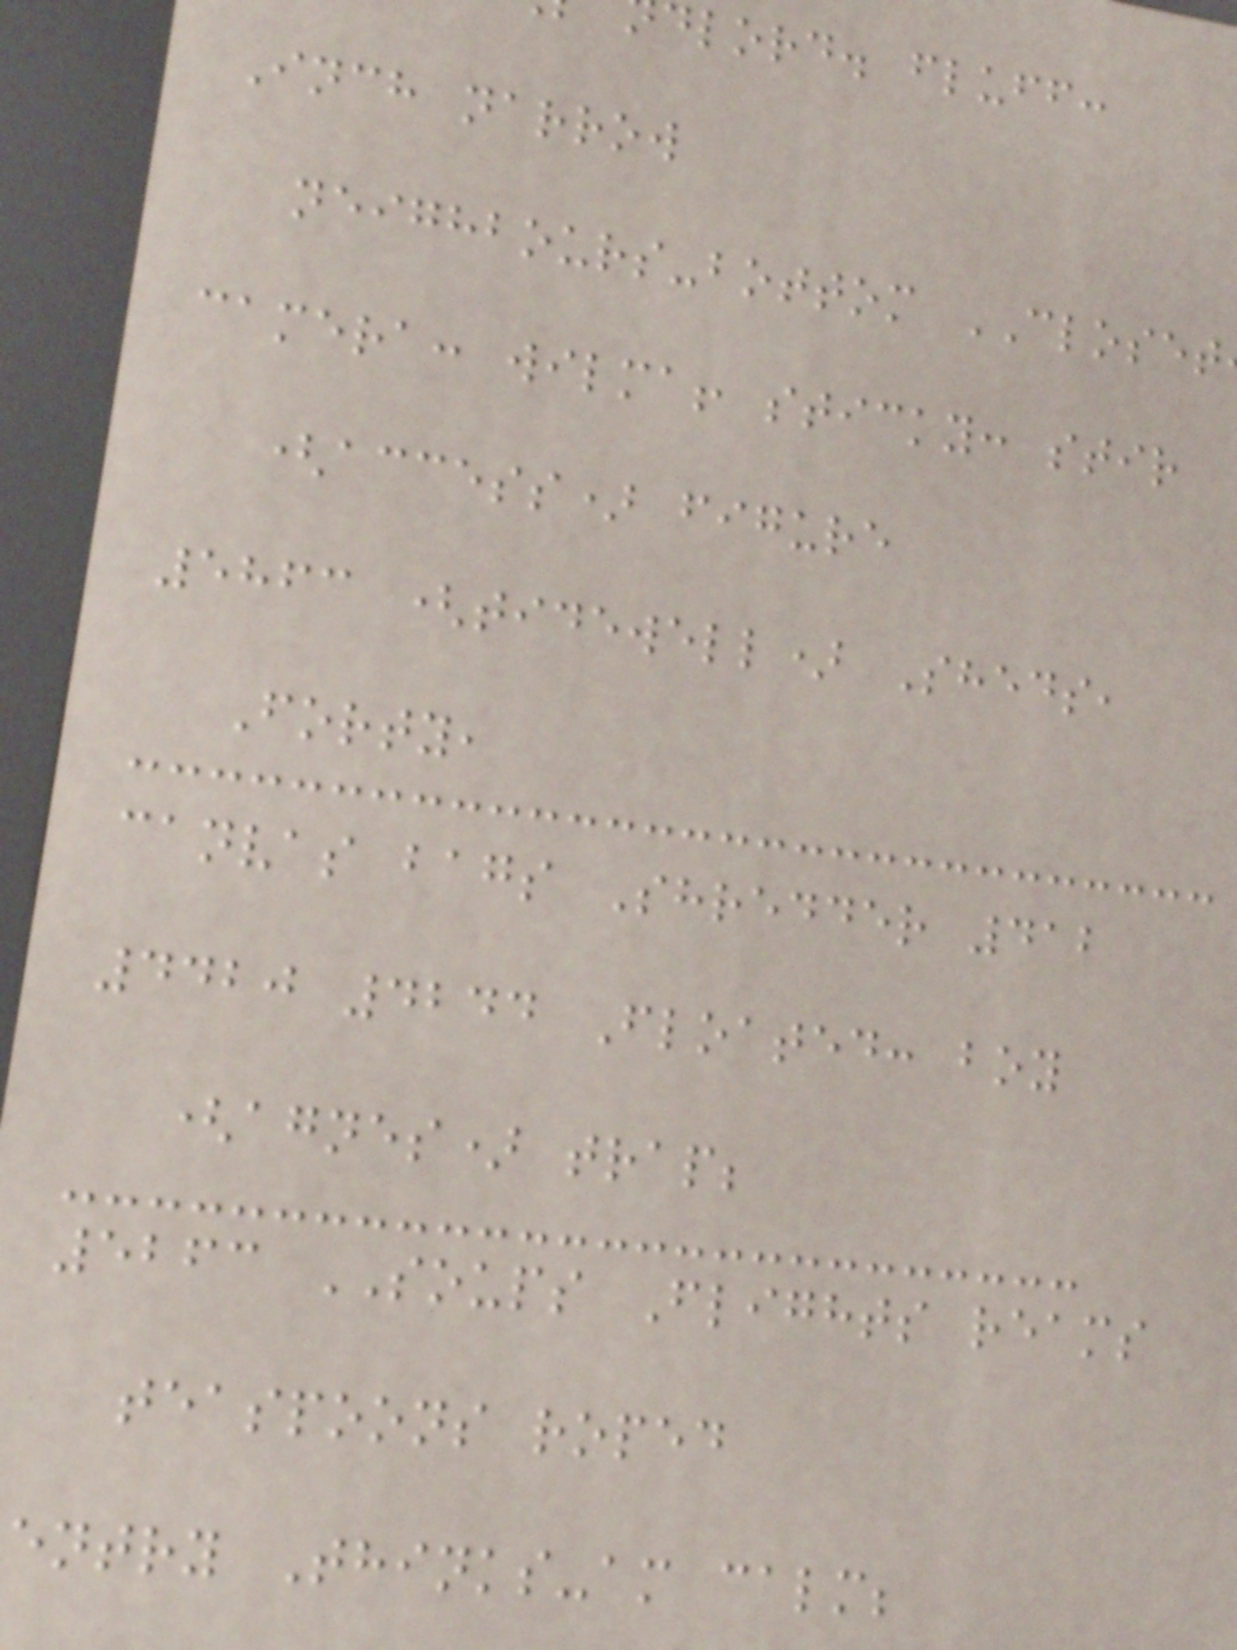dlord. fluff:
Inch narrow
neighbours-bottom CLOSET
camera: wilma! sticky: stir
(access) figure
5863 (tidewell) Sheds,
Forty,
canvas bags Shredder 412
4420 4244 Floated: boy
(agnes) trap;
5263 SOUPS Flights reams
teaspoons roped
entry Thinks-am calm;
